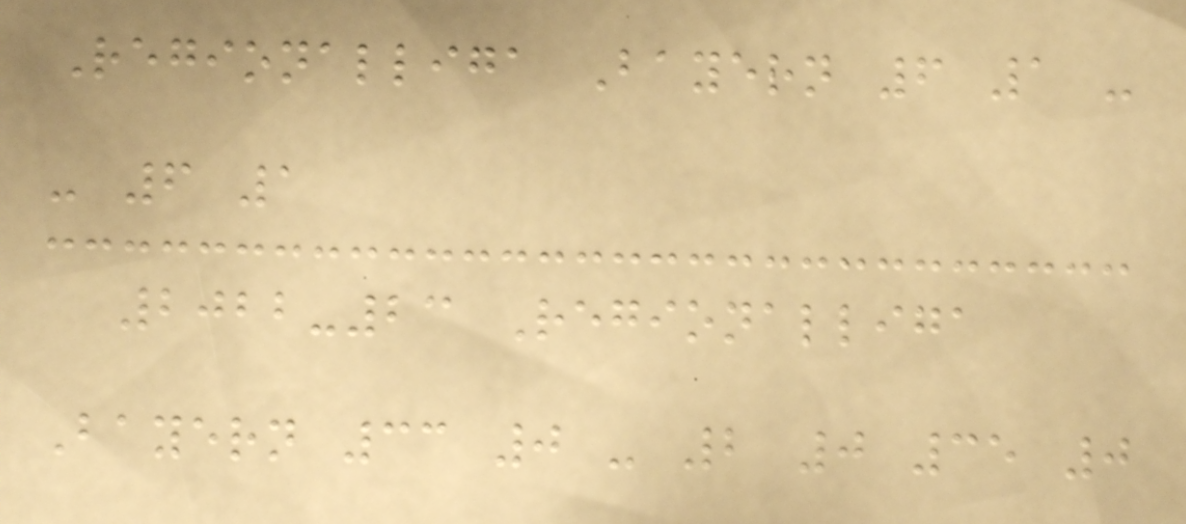Regionalliga Bayern 6 1 -
- 6 1
2022-23 Regionalliga
Bayern 33 0 - 2 0 35 0
